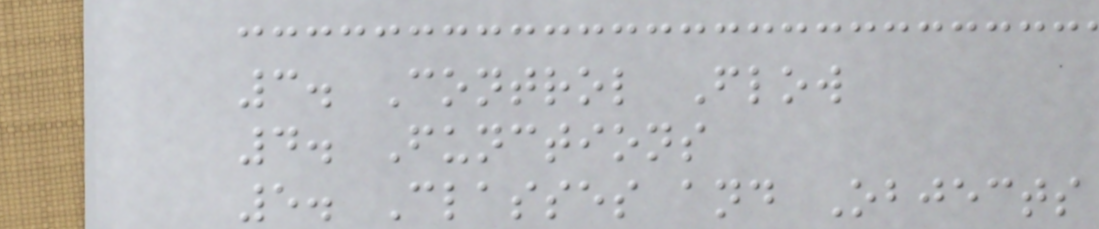3. Control Flow
4. Functions
5. Classes and Objects
